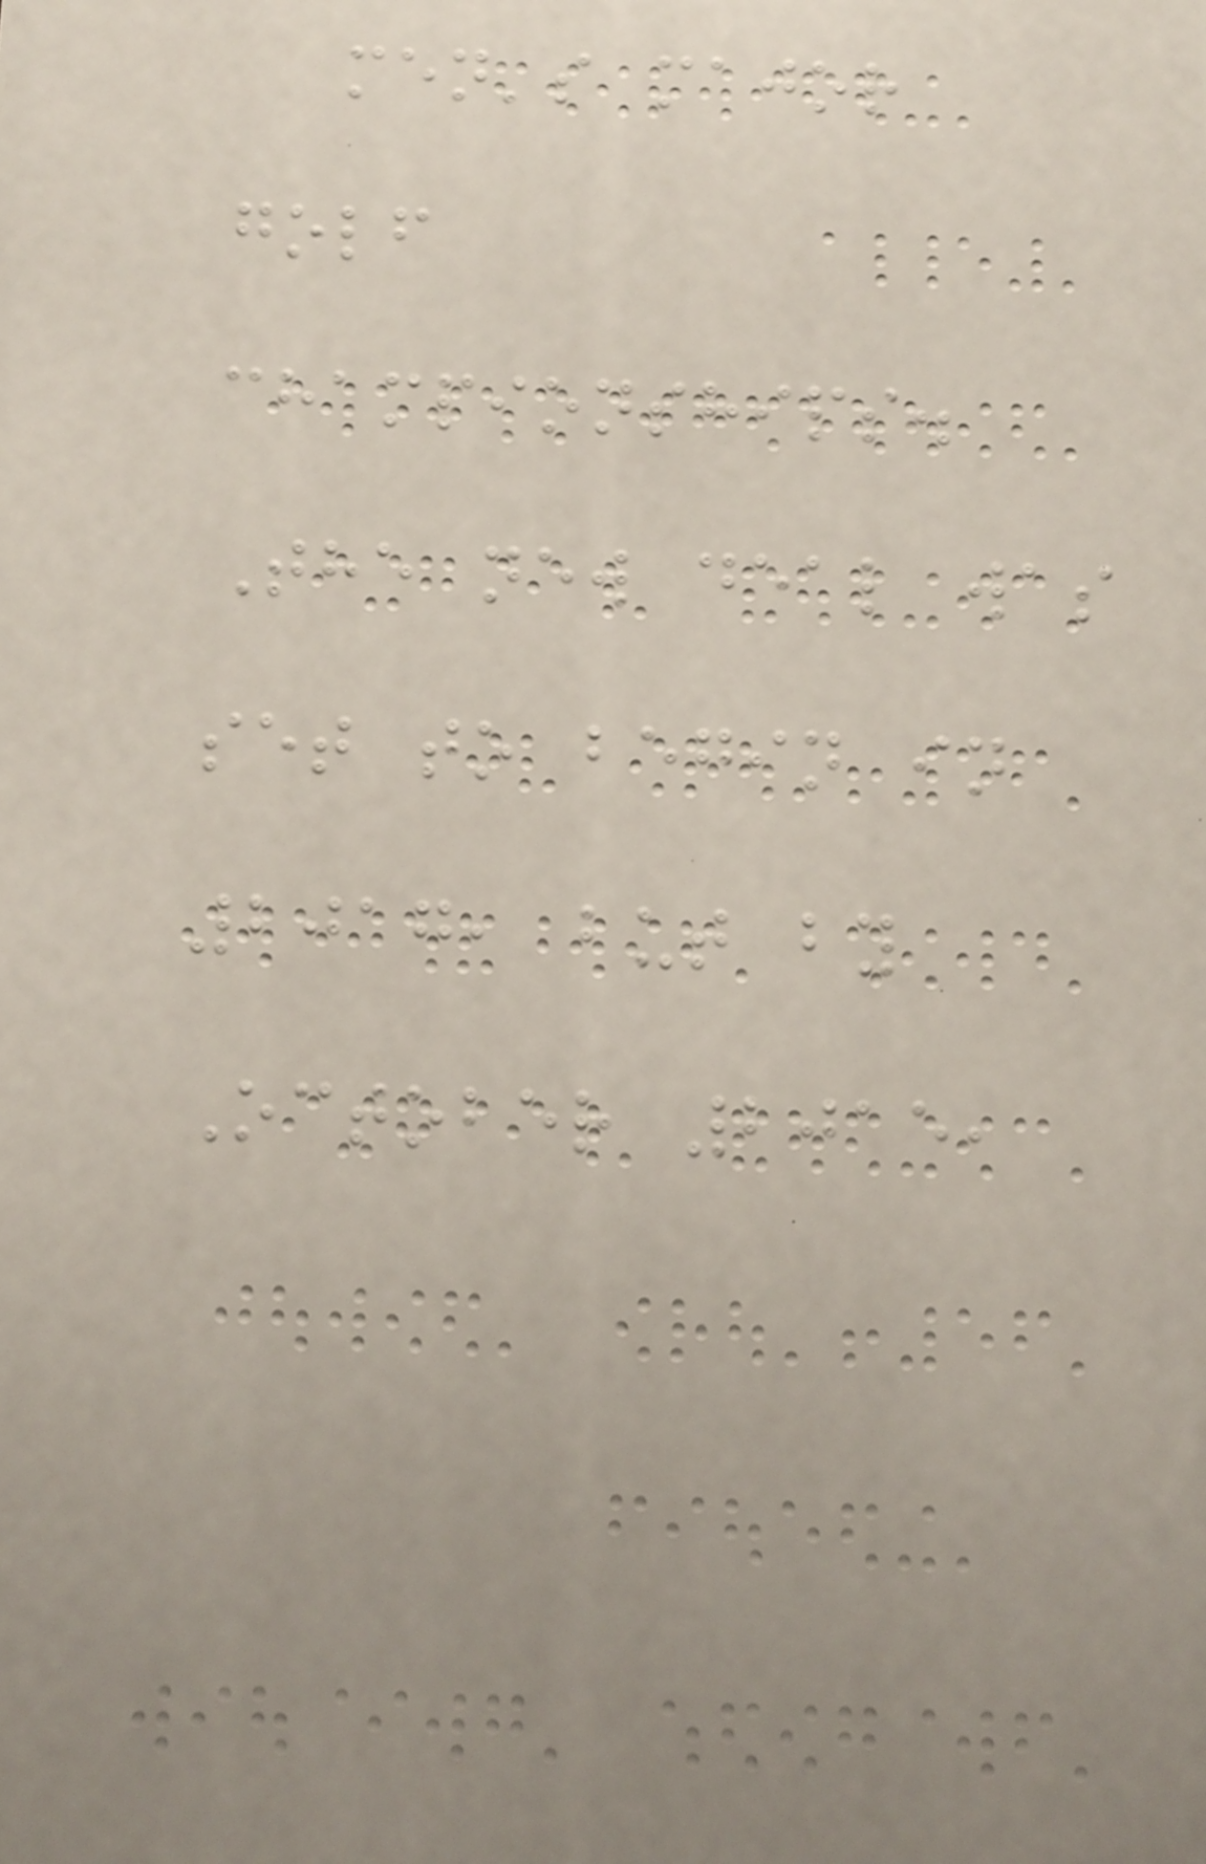men's major
golf
championships.
The new deal was
set to begin in
2017, but by
October 2015,
